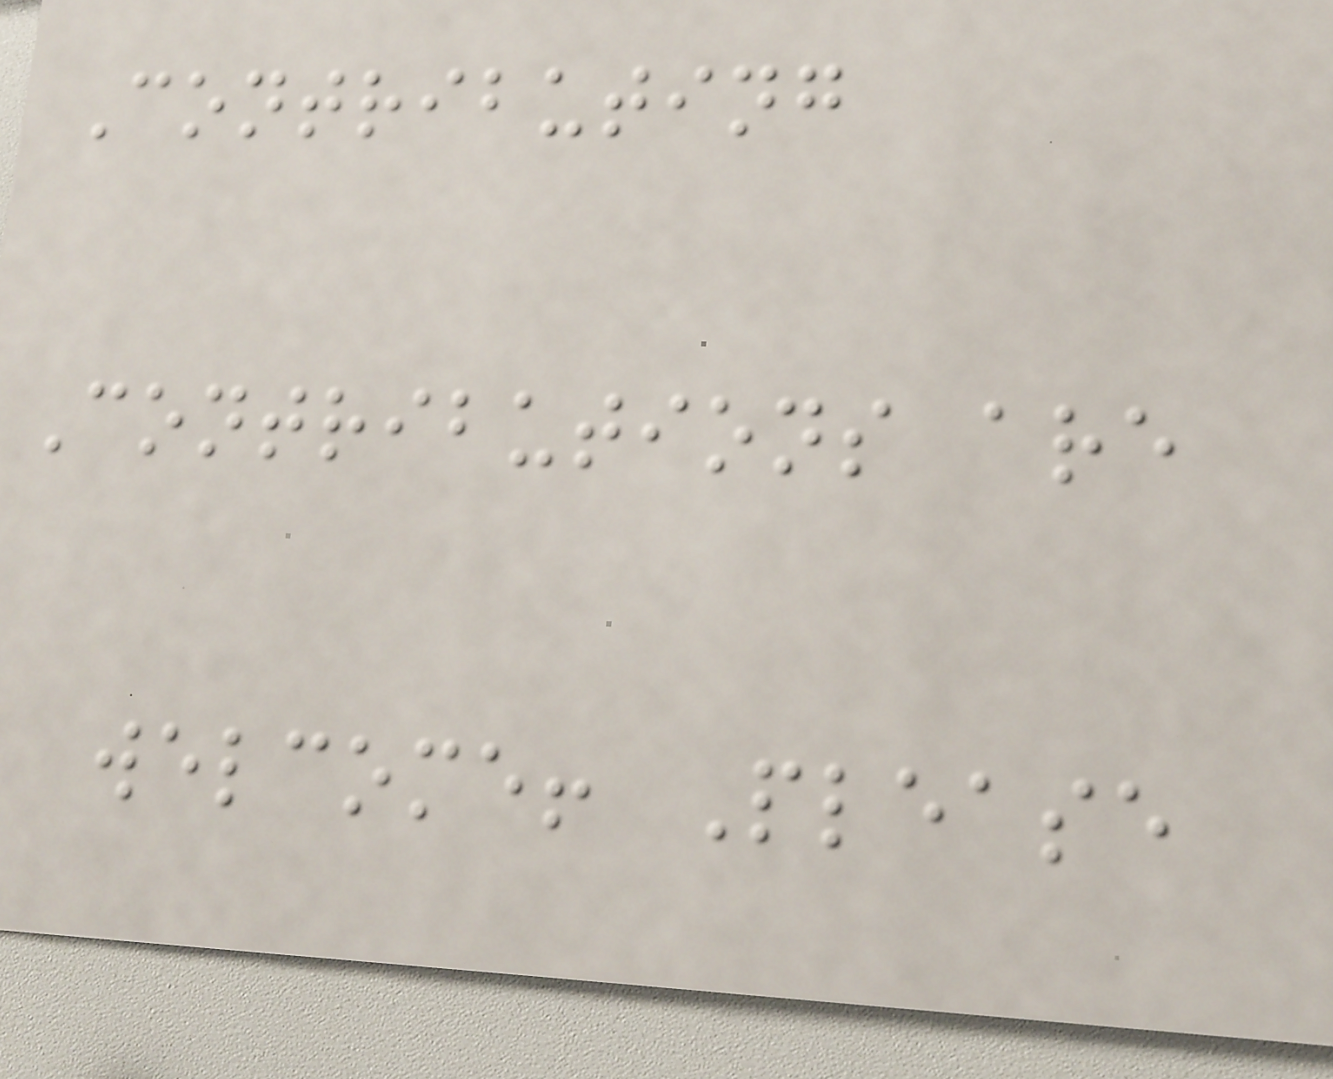Contributing
Contributions are
welcome! Please
